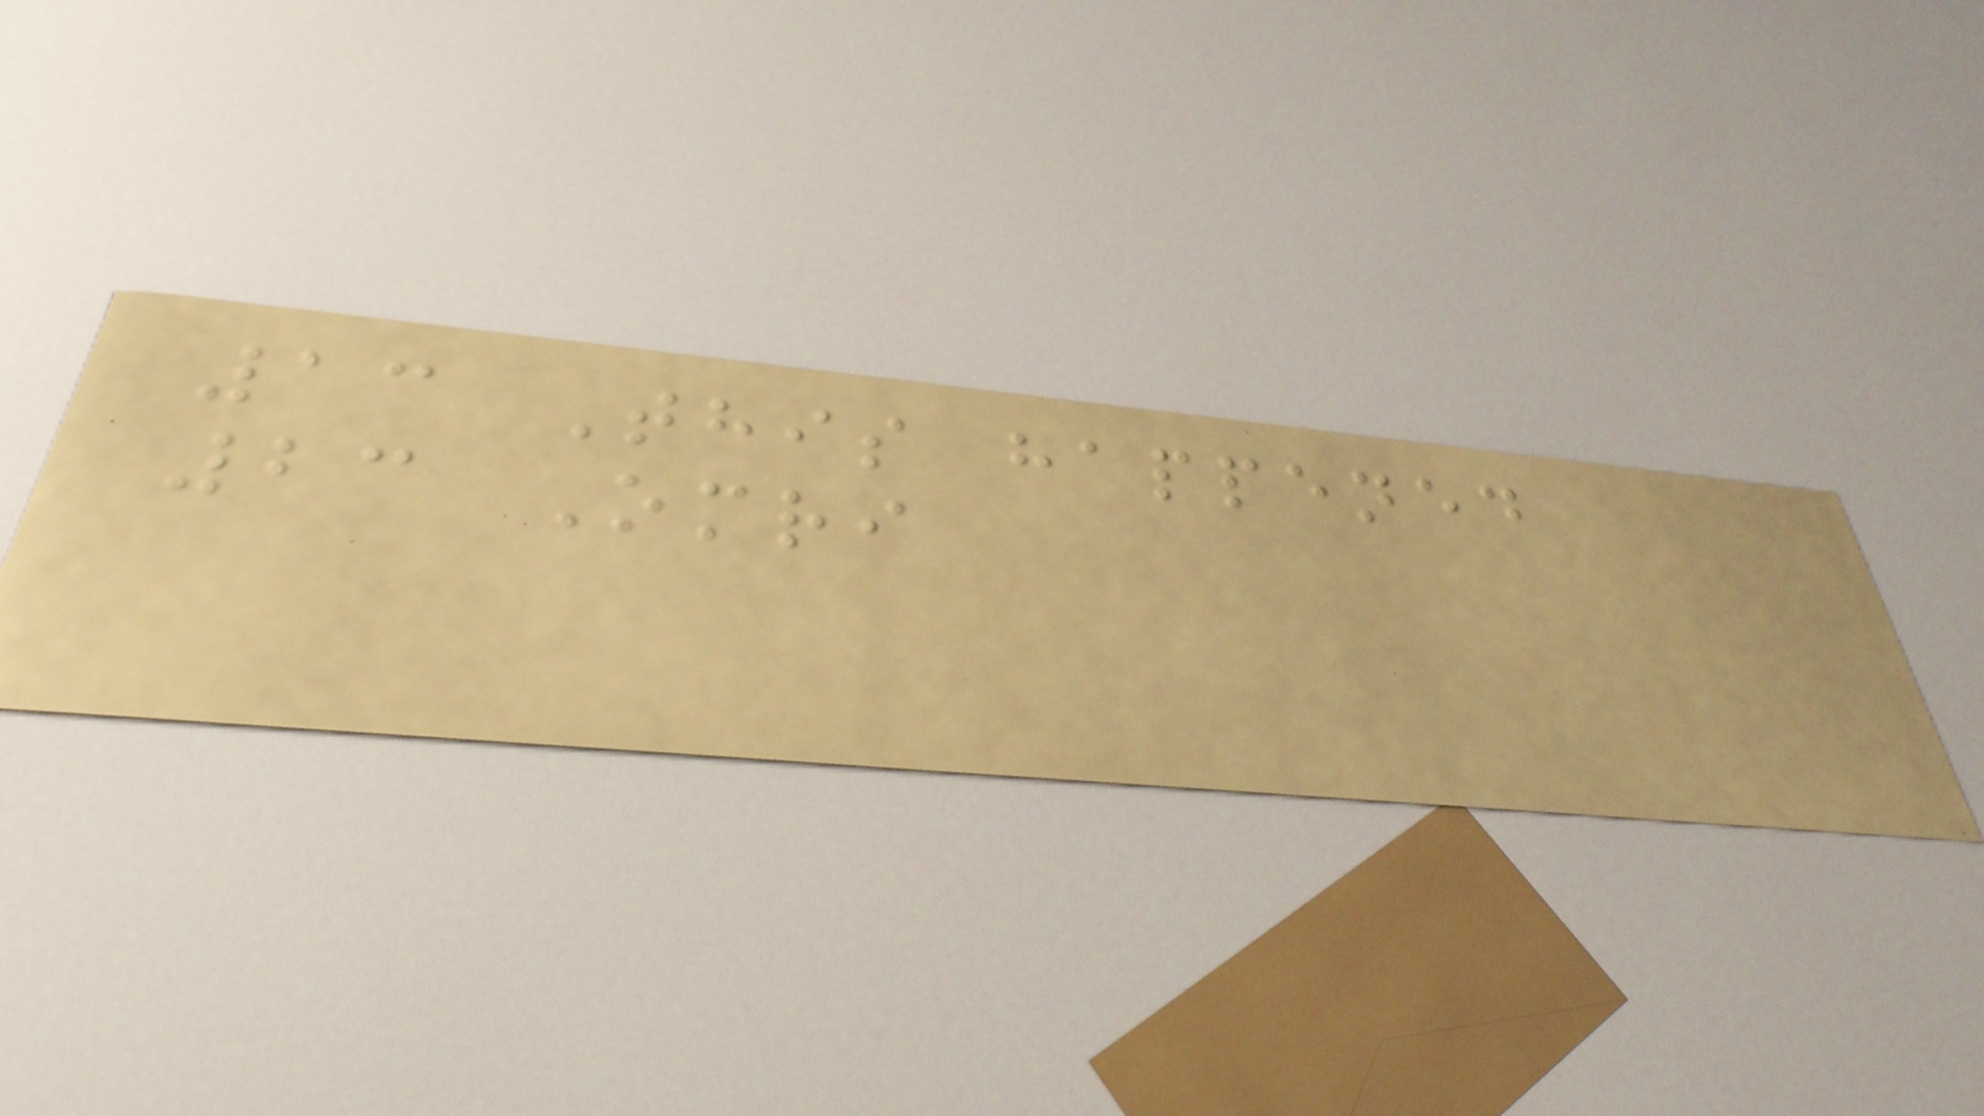13 This happened
23 Omri
